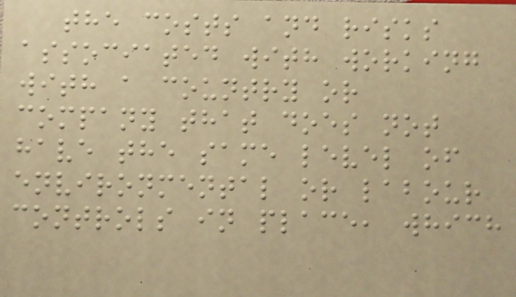the costs and risks
associated with working
with a country or
company that does not
have the same level of
environmental or labour
controls in place, which
